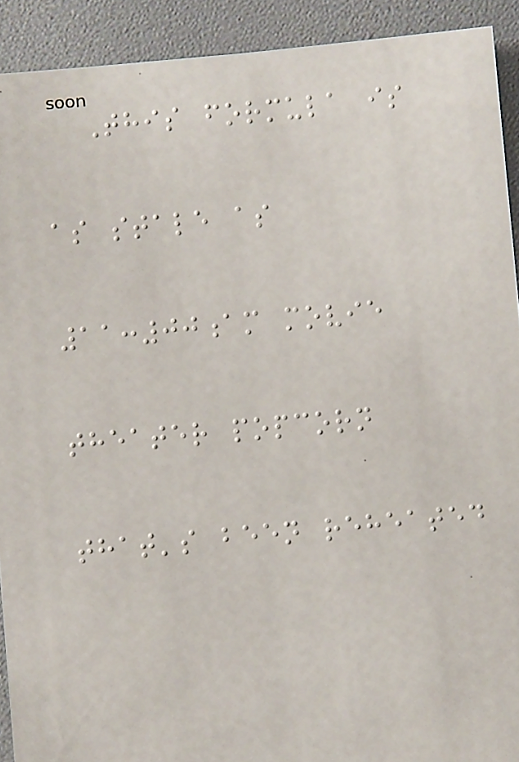This formula is
as stale as
11:00am movie
theater popcorn
that's been reheated
